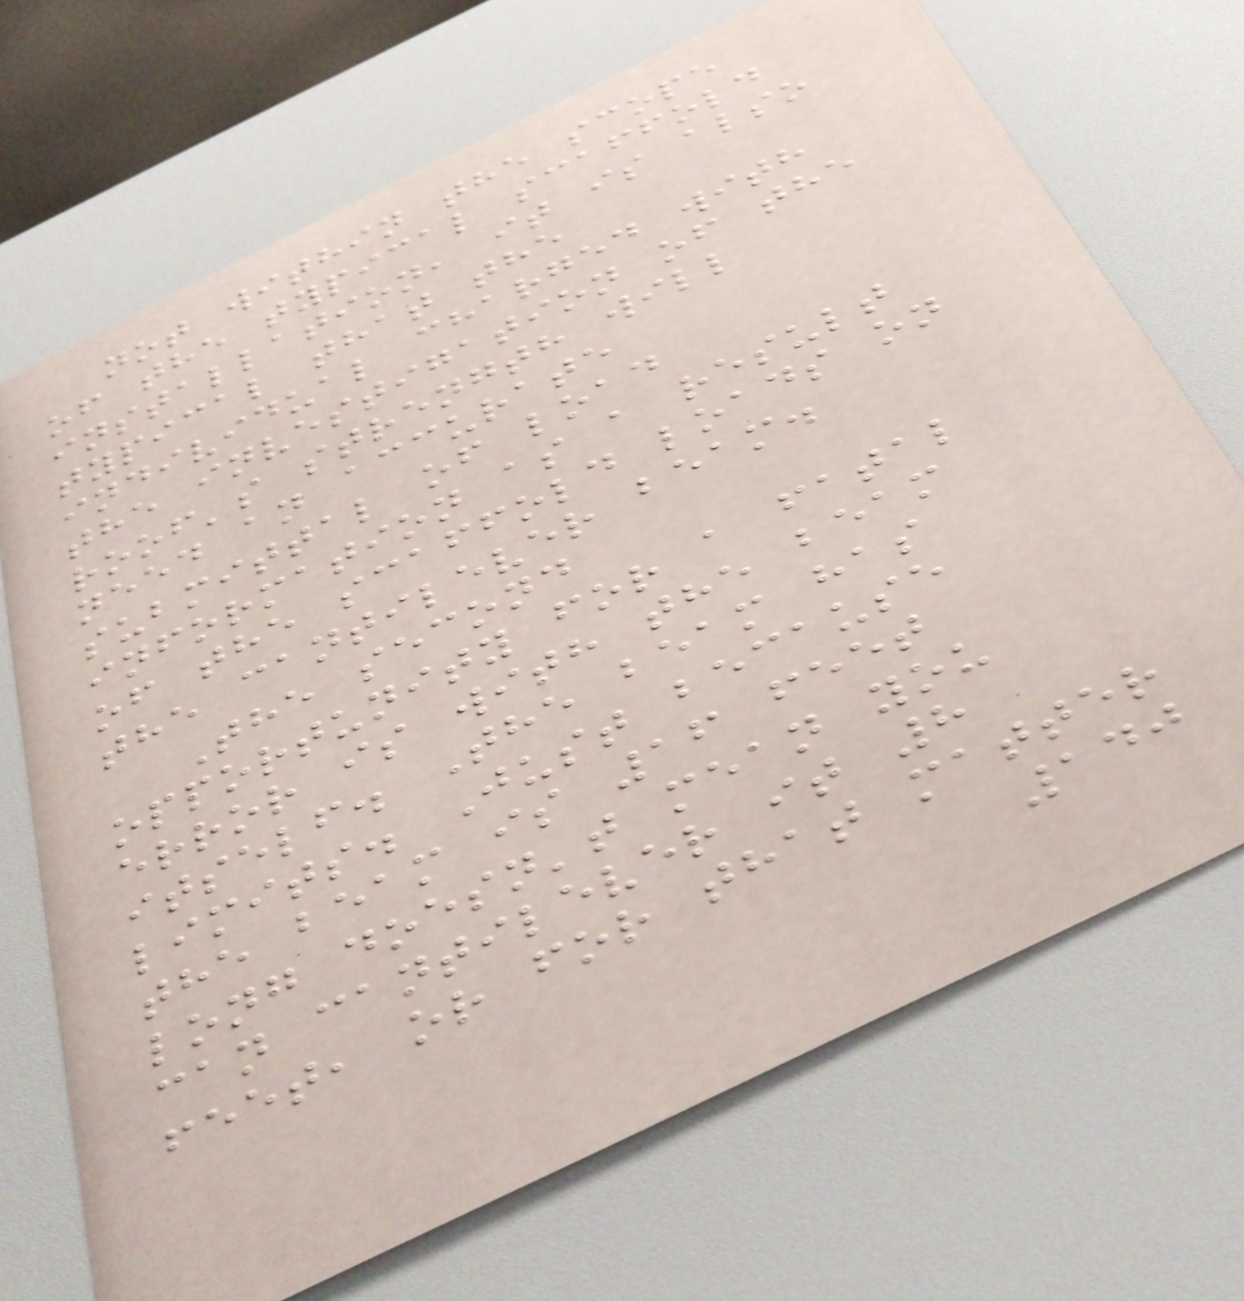not within the scope
of the typical scaffold
installation, it is also
typical that the
individual charged with
the investigation of the
roof's strength will
need an accurate
submittal of load
information as a result
of the scaffold loads on
the cantilever beam.
The second
opportunity for a fatal
error is with the beam
itself. The beam has
limits. Just because
the beam is 16 feet
long doesn't mean you
can cantilever it 8
feet, or for that matter
140
